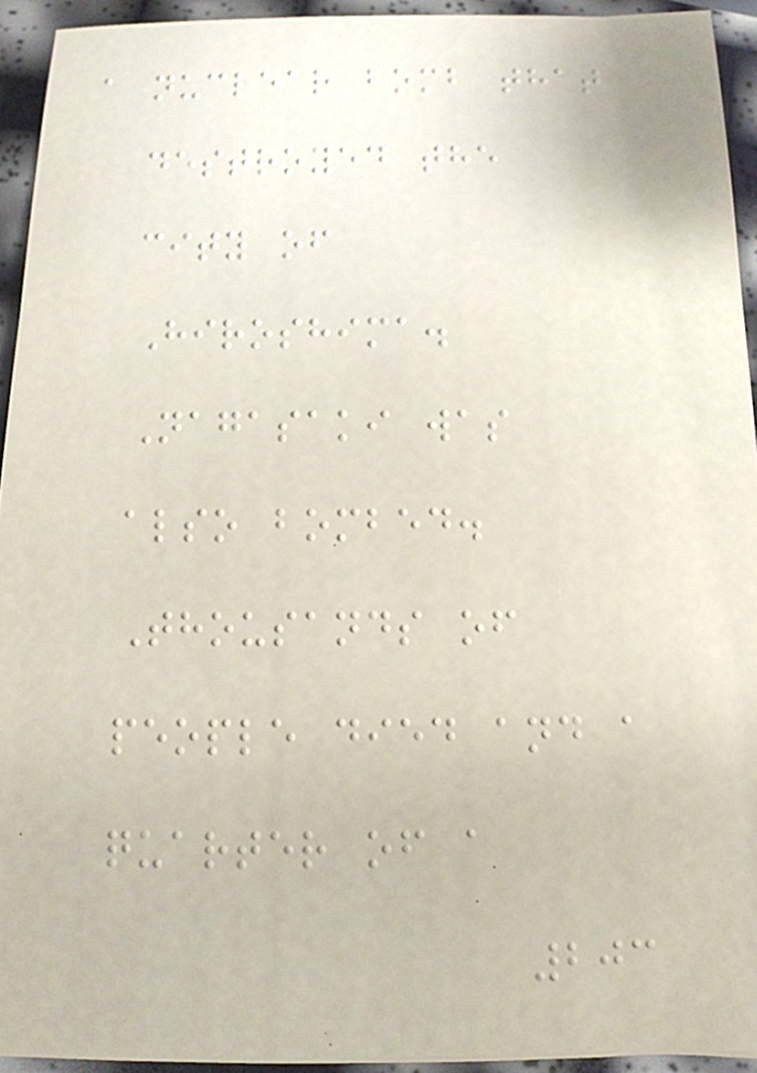a nuclear bomb that
destroyed the
city of
Hiroshima.
Nagasaki was
also bombed.
Thousands of
people died and a
quarter of a
203
